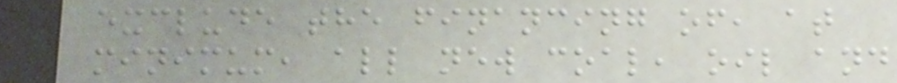exclude the financing of, at
minimum, all new coal, oil and
